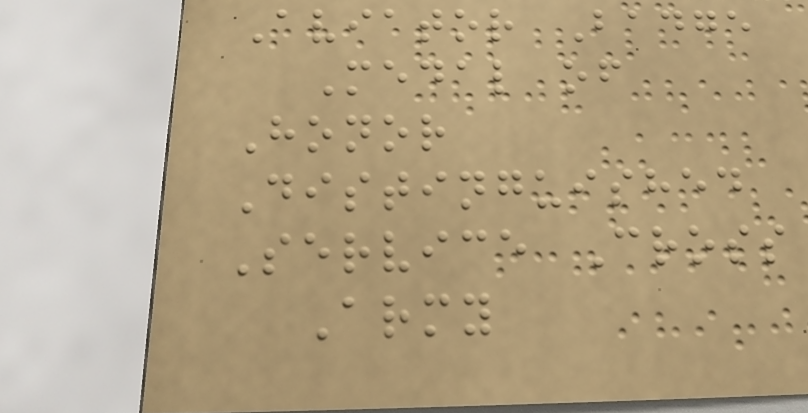Aviator Badge
Medal of
Honor
Distinguished
Service Cross
Army
